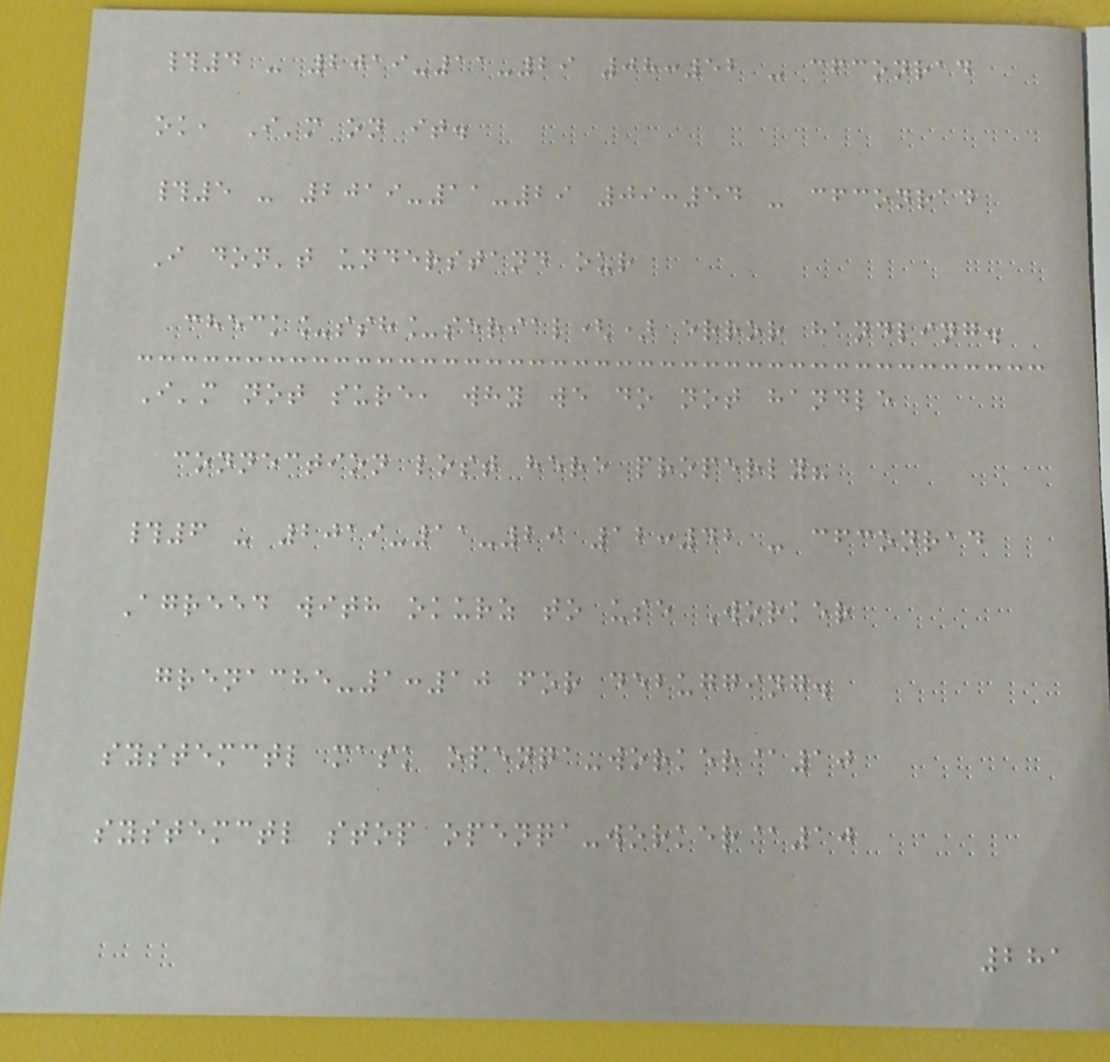#4 - 2019-11-29 08:52 - cfconrad
ok, I'm on it.
#5 - 2019-11-29 09:54 - cfconrad
I don't understand our
check_ssh_serial() error handling.
I'm not sure, why we do not handle
connection lost here properly?
#6 - 2019-11-29 12:42 - cfconrad
Agreed with okurz to use Worker
grenache-1:10 for debugging.
systemctl mask openqa-worker@10
systemctl stop openqa-worker@10
281
